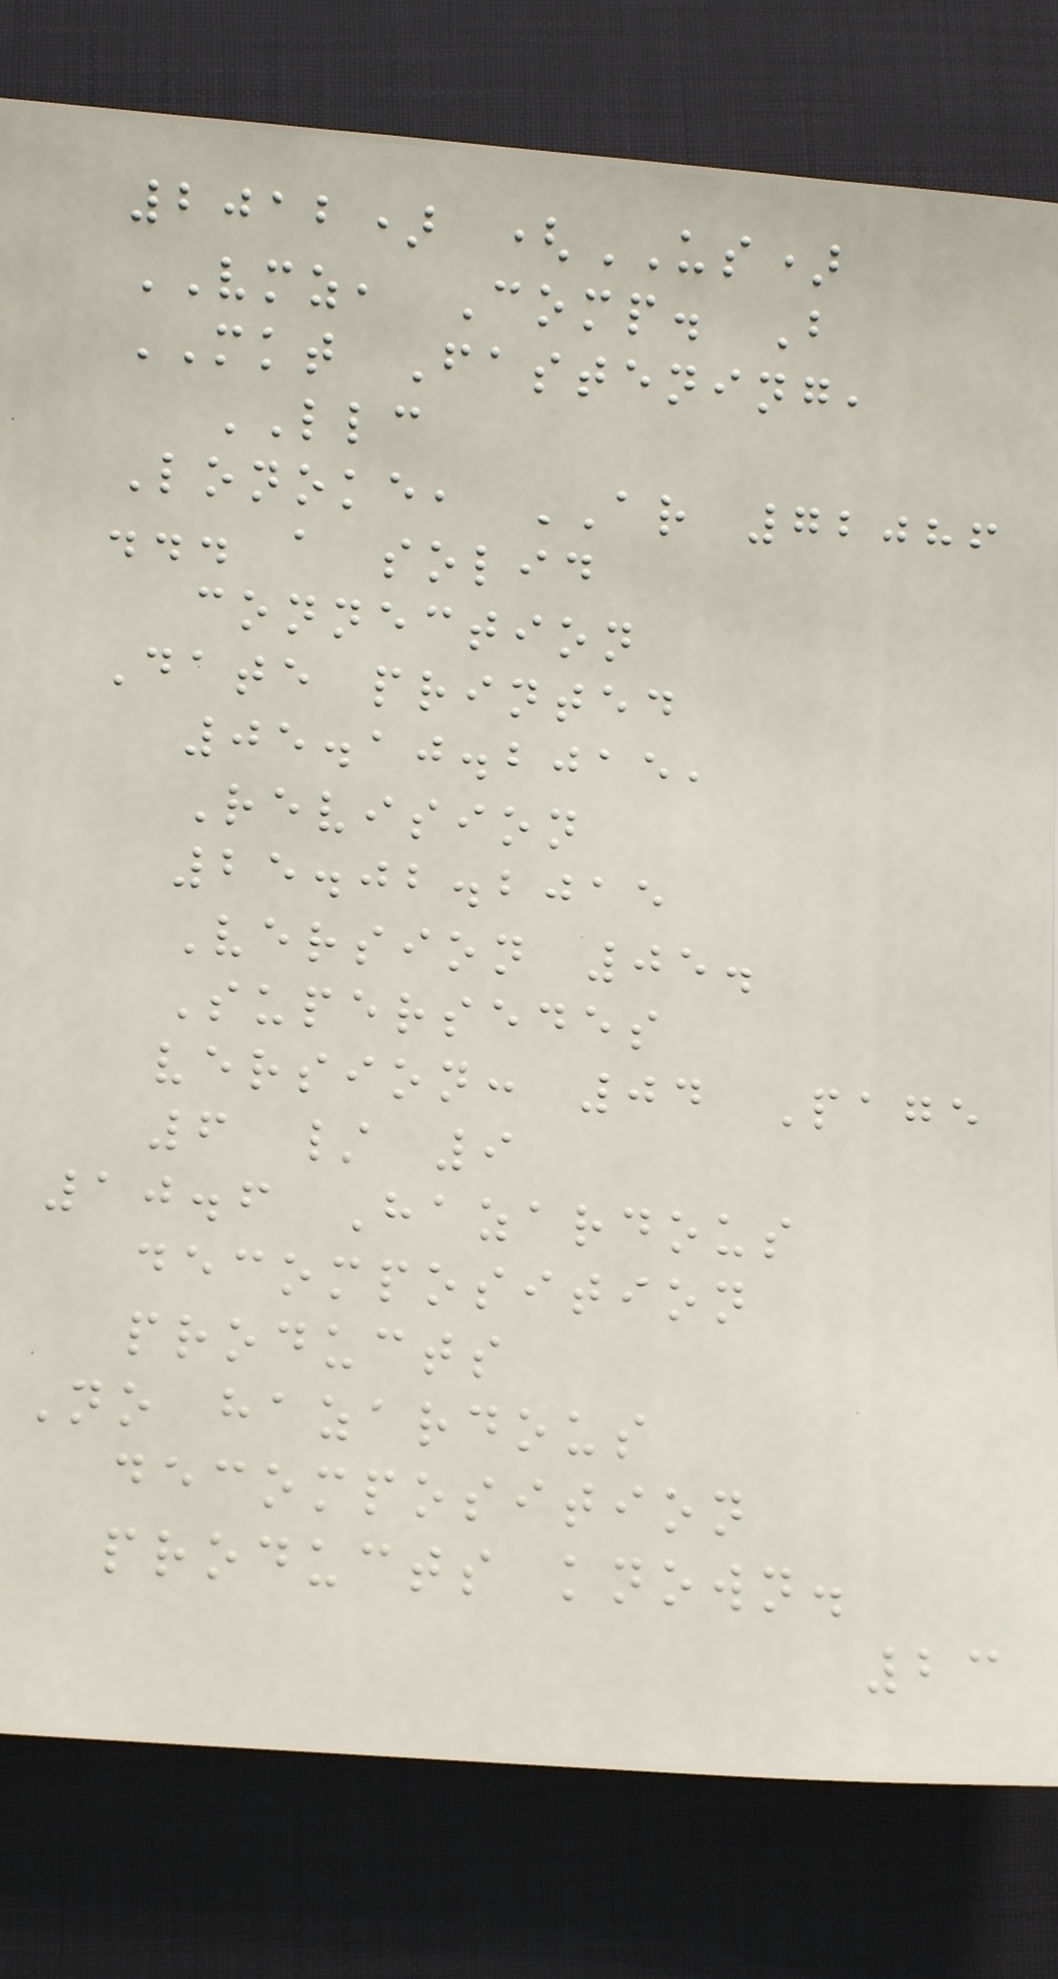2012) (US)
VMZ, Comp. B
MKT Fastening,
LLC
Lonoke, AR 72086
... a solid
connection
Date printed
05.10.2015,
Revision
25.02.2015
Version 05.
Supersedes
version: 04 Page
6 / 9
10.6 Hazardous
decomposition
products
No hazardous
decomposition
products known.
23
